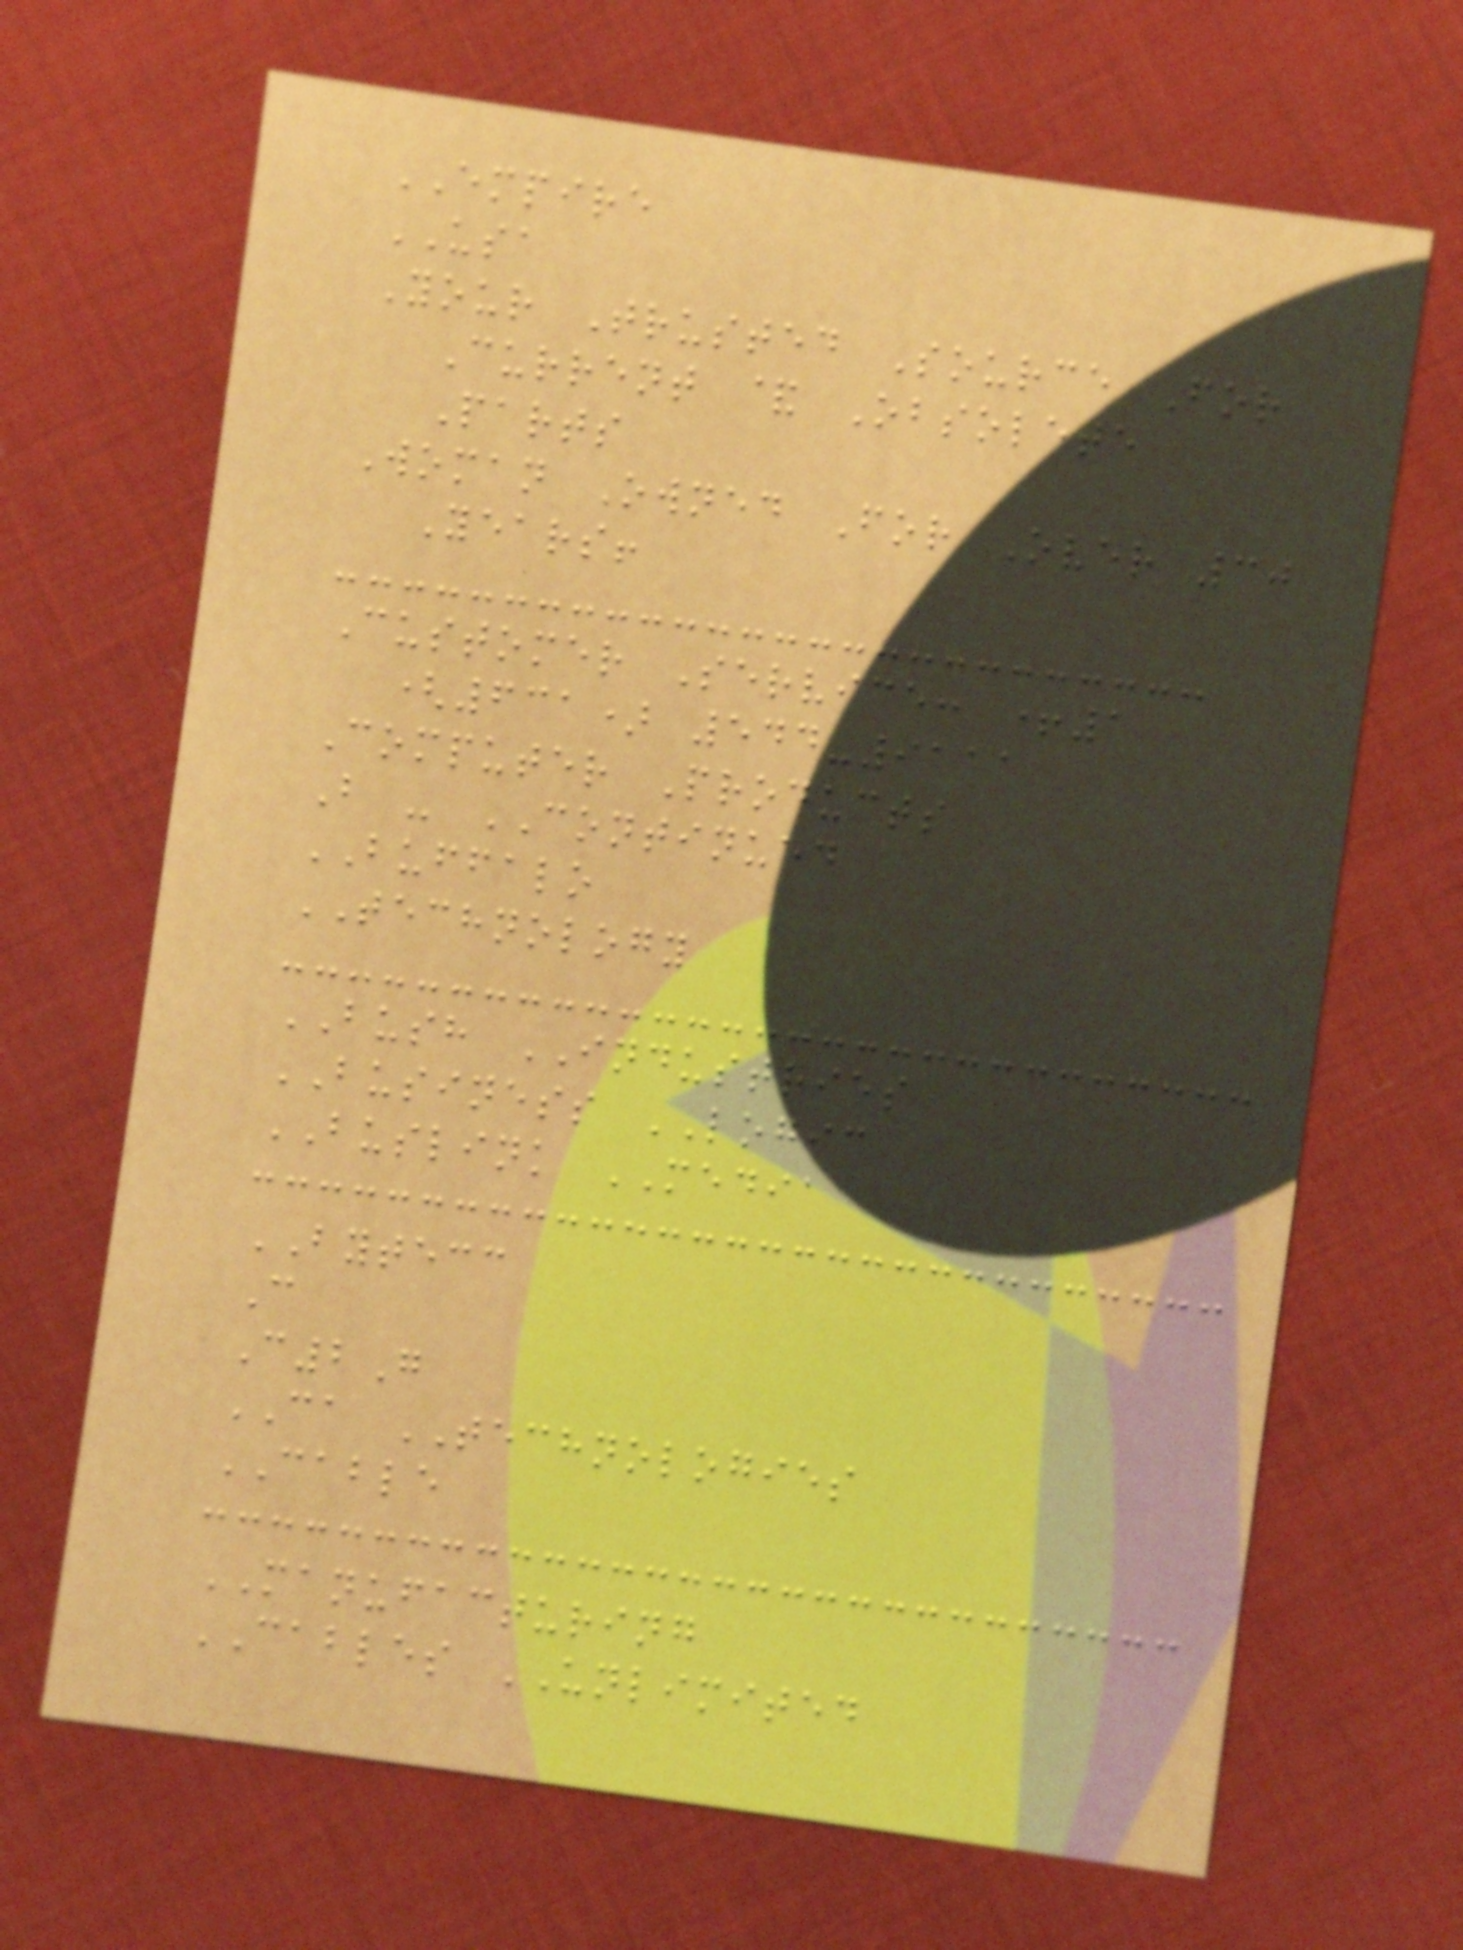EMPIRE
USA
Your Trusted Source For
Current & Obsolete
Parts
Woman Owned For Over 30
Years!
Customer Service: +1
(631) 544-9111
Computer Products
B - CONTINUED
BUFFALO
TECHNOLOGY
BUSH INDUSTRIES
BUSINESS LOGIC
BUSLINK MEDIA
BYTECC
C
C2G
CA TECHNOLOGIES
CABLE
MANUFACTURING
CABLES UNLIMITED
